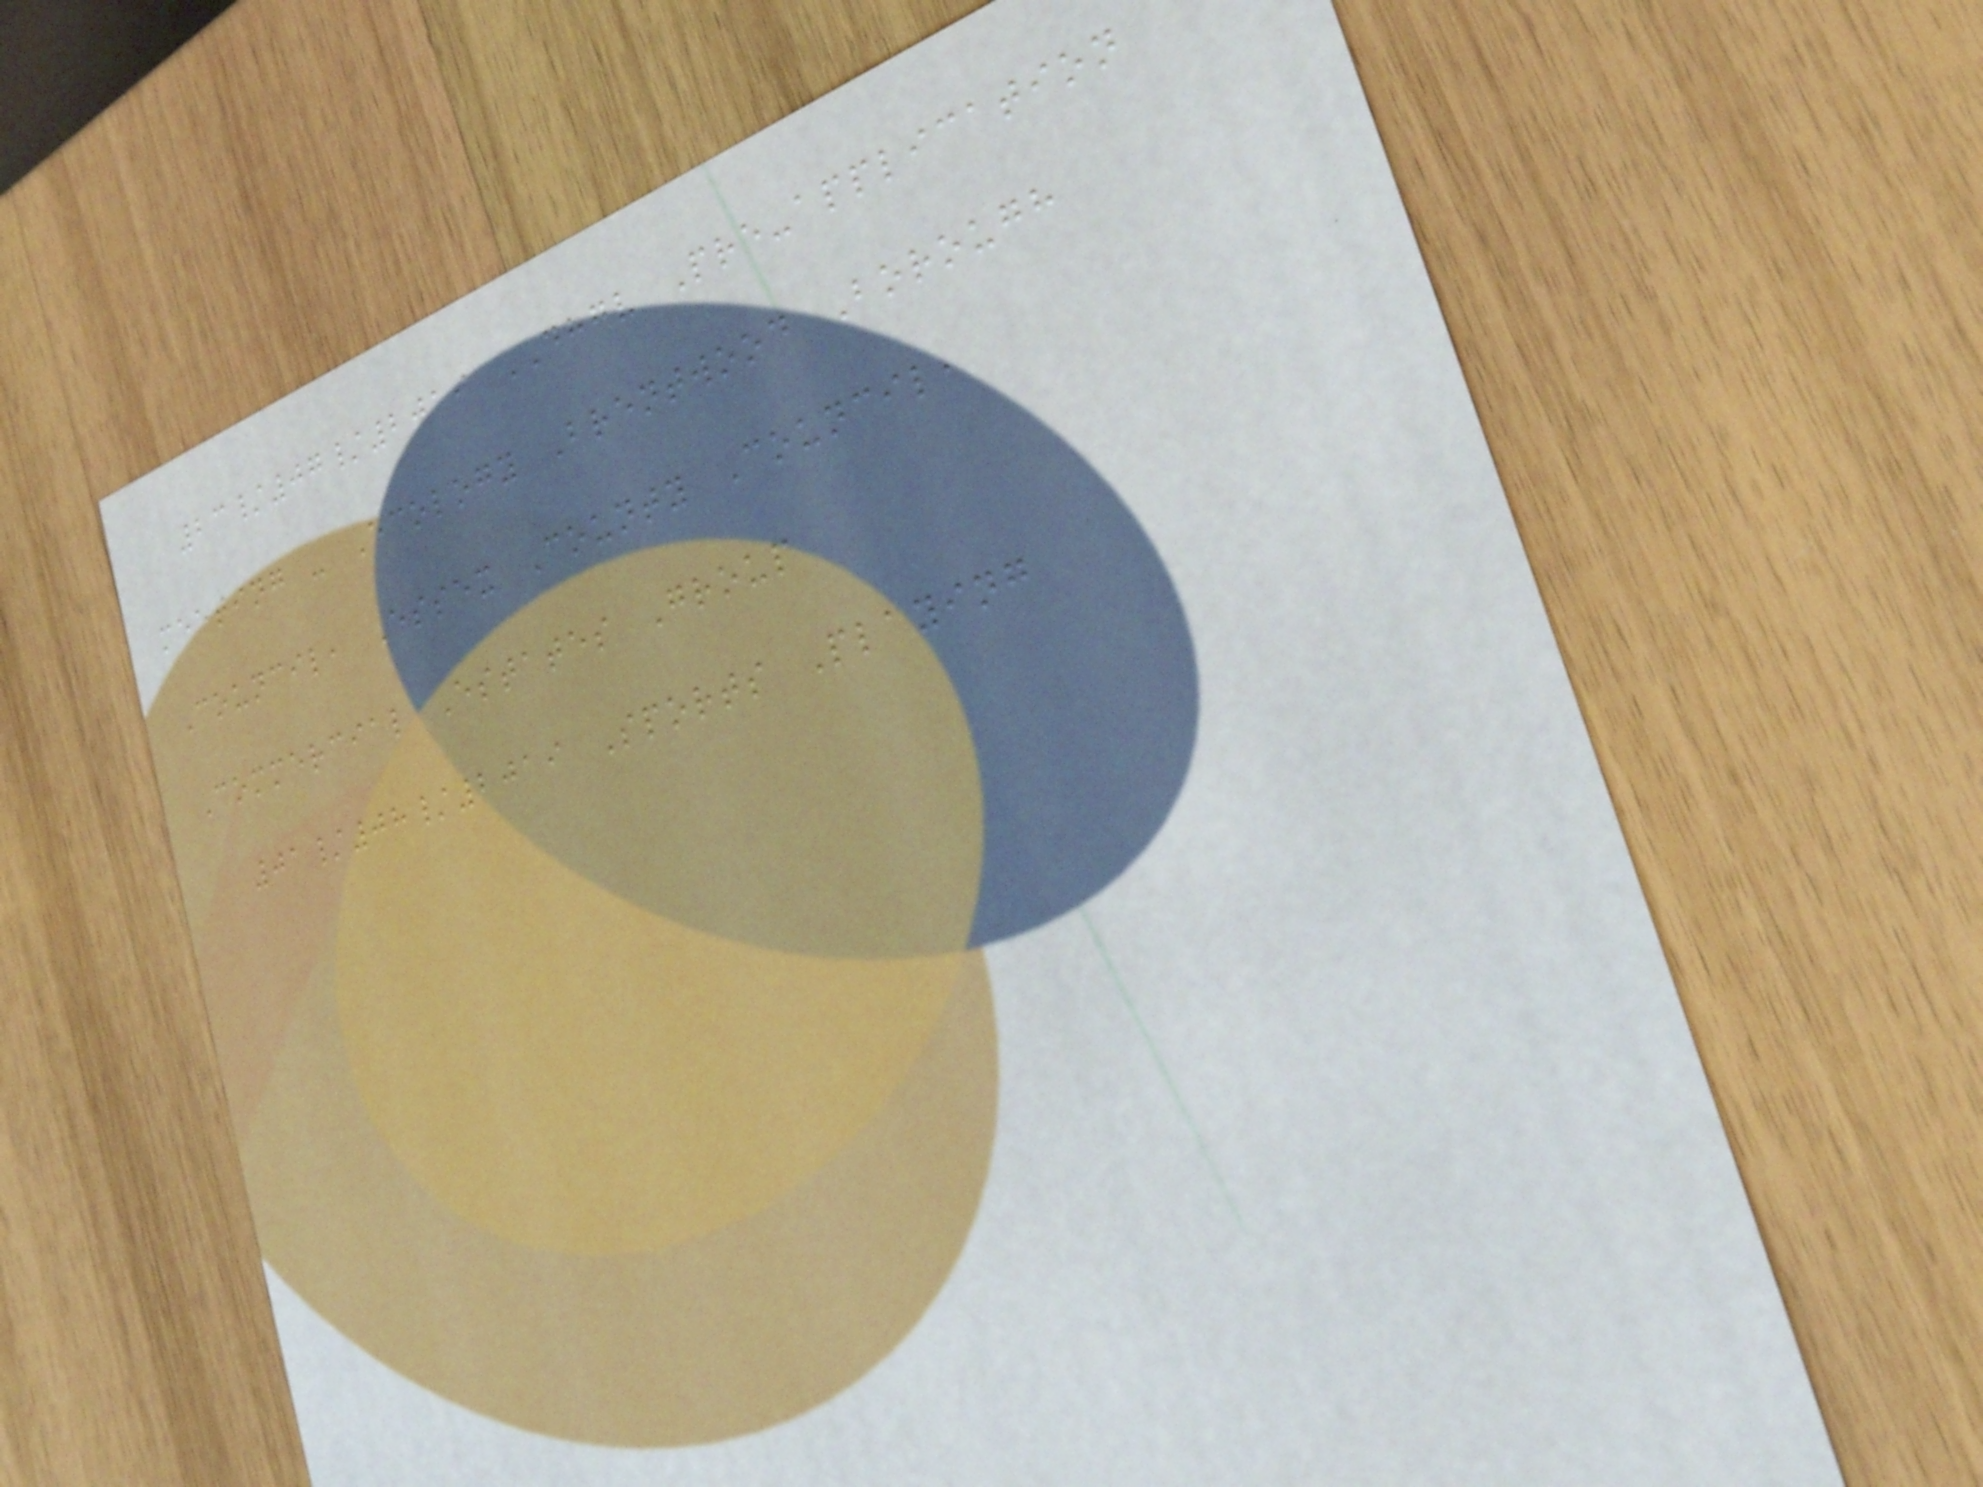23/07/2019 DHGV Pre-application
meeting - Ecology Brentwood Borough
Council, Essex County Council,
Commercial Estates Group
01/08/2019 Sports Playing
